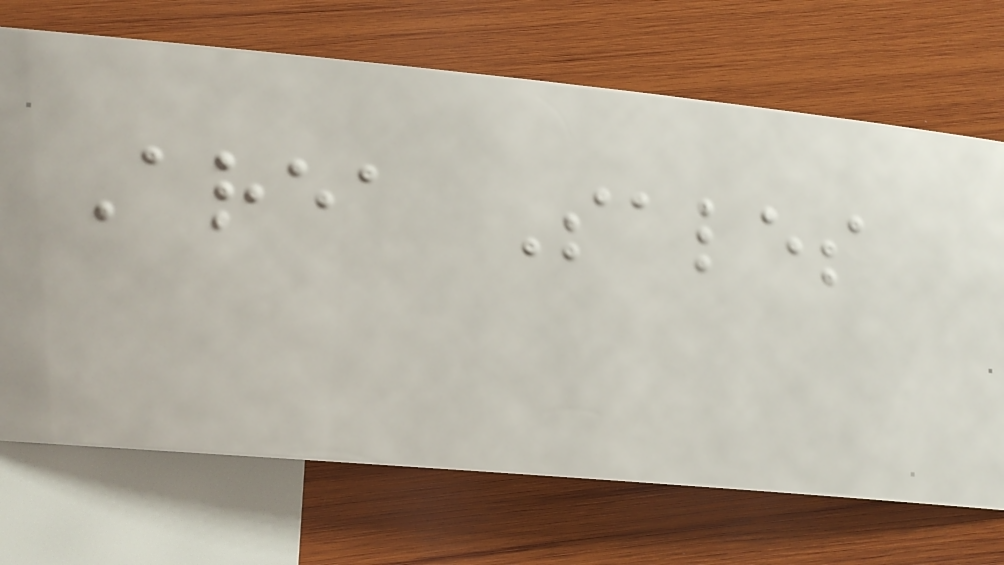Area Sales
